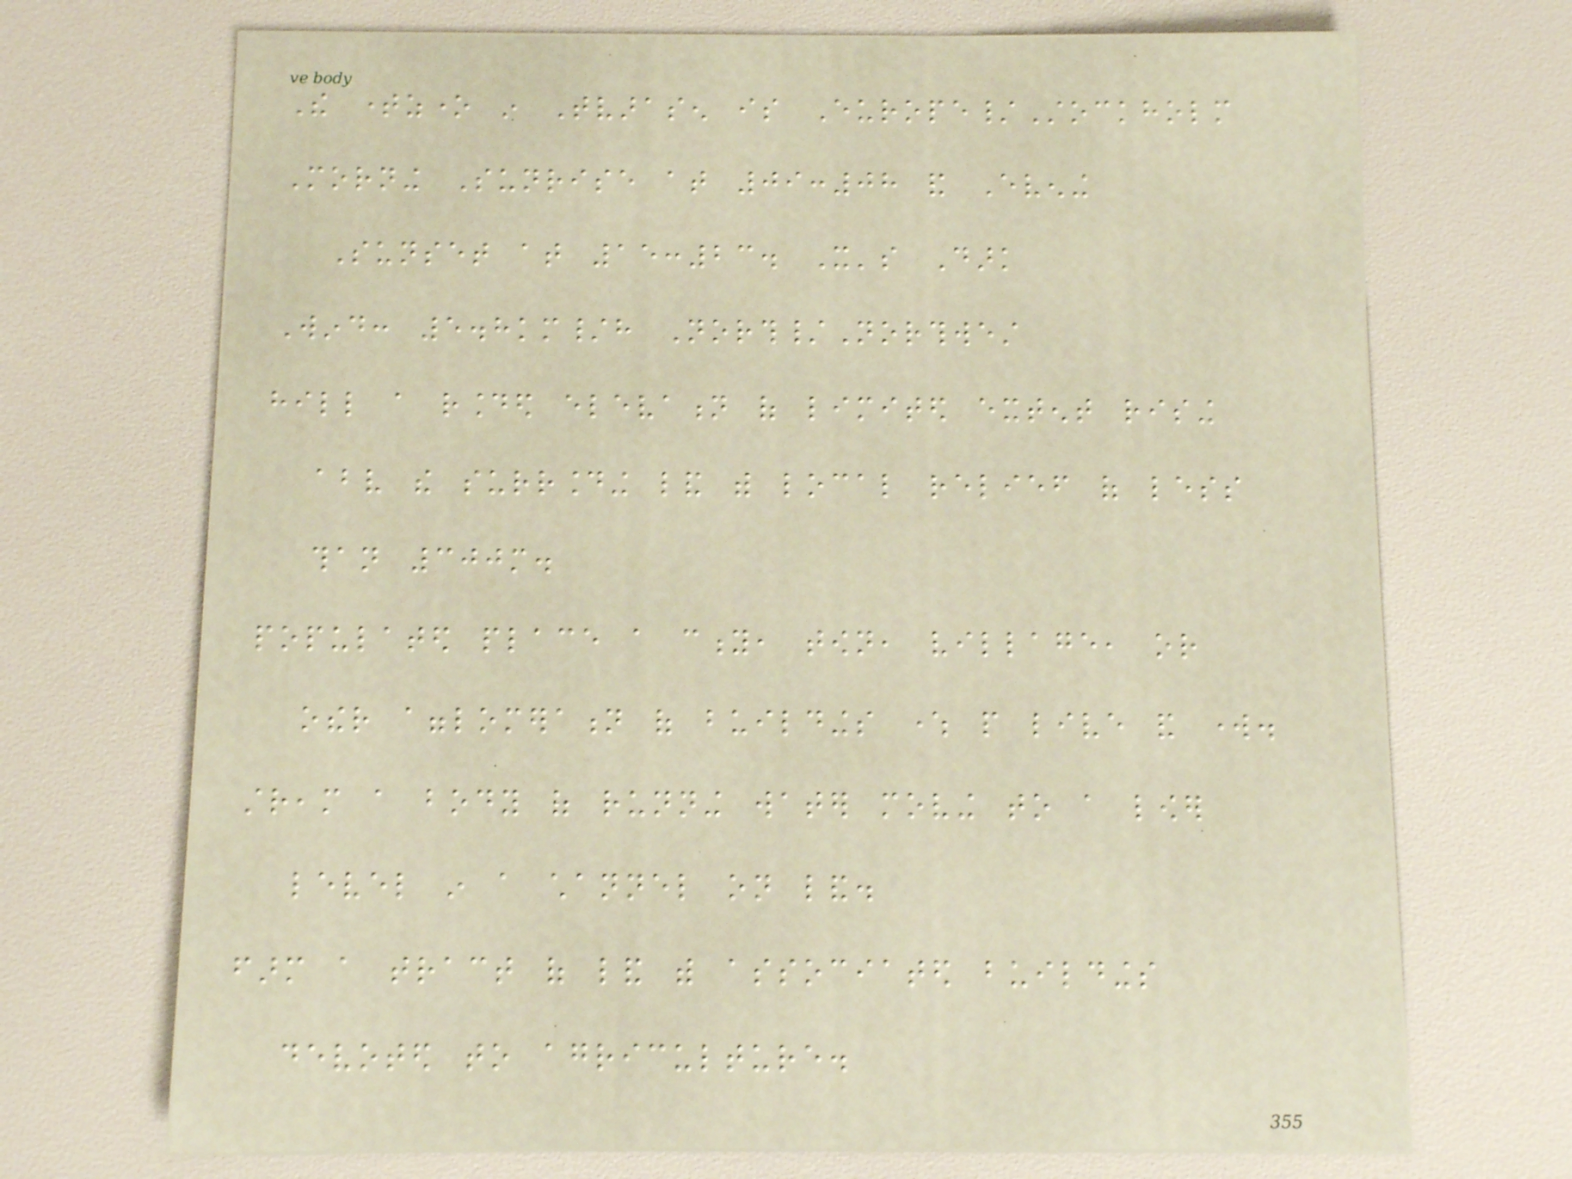The timezone in Tvarasen is Europe/Stockholm
Morning Sunrise at 09:08 and Evening
Sunset at 15:23. It's Dark
Wind: 5.8km/h North/Northwest
hill a rounded elevation of limited extent rising
above the surrounding land with local relief of less
than 300m.
populated place a city, town, village, or
other agglomeration of buildings where people live and work.
stream a body of running water moving to a lower
level in a channel on land.
farm a tract of land with associated buildings
devoted to agriculture.
